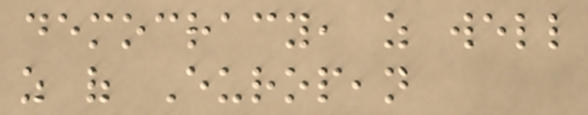democracy, as well
as of European
